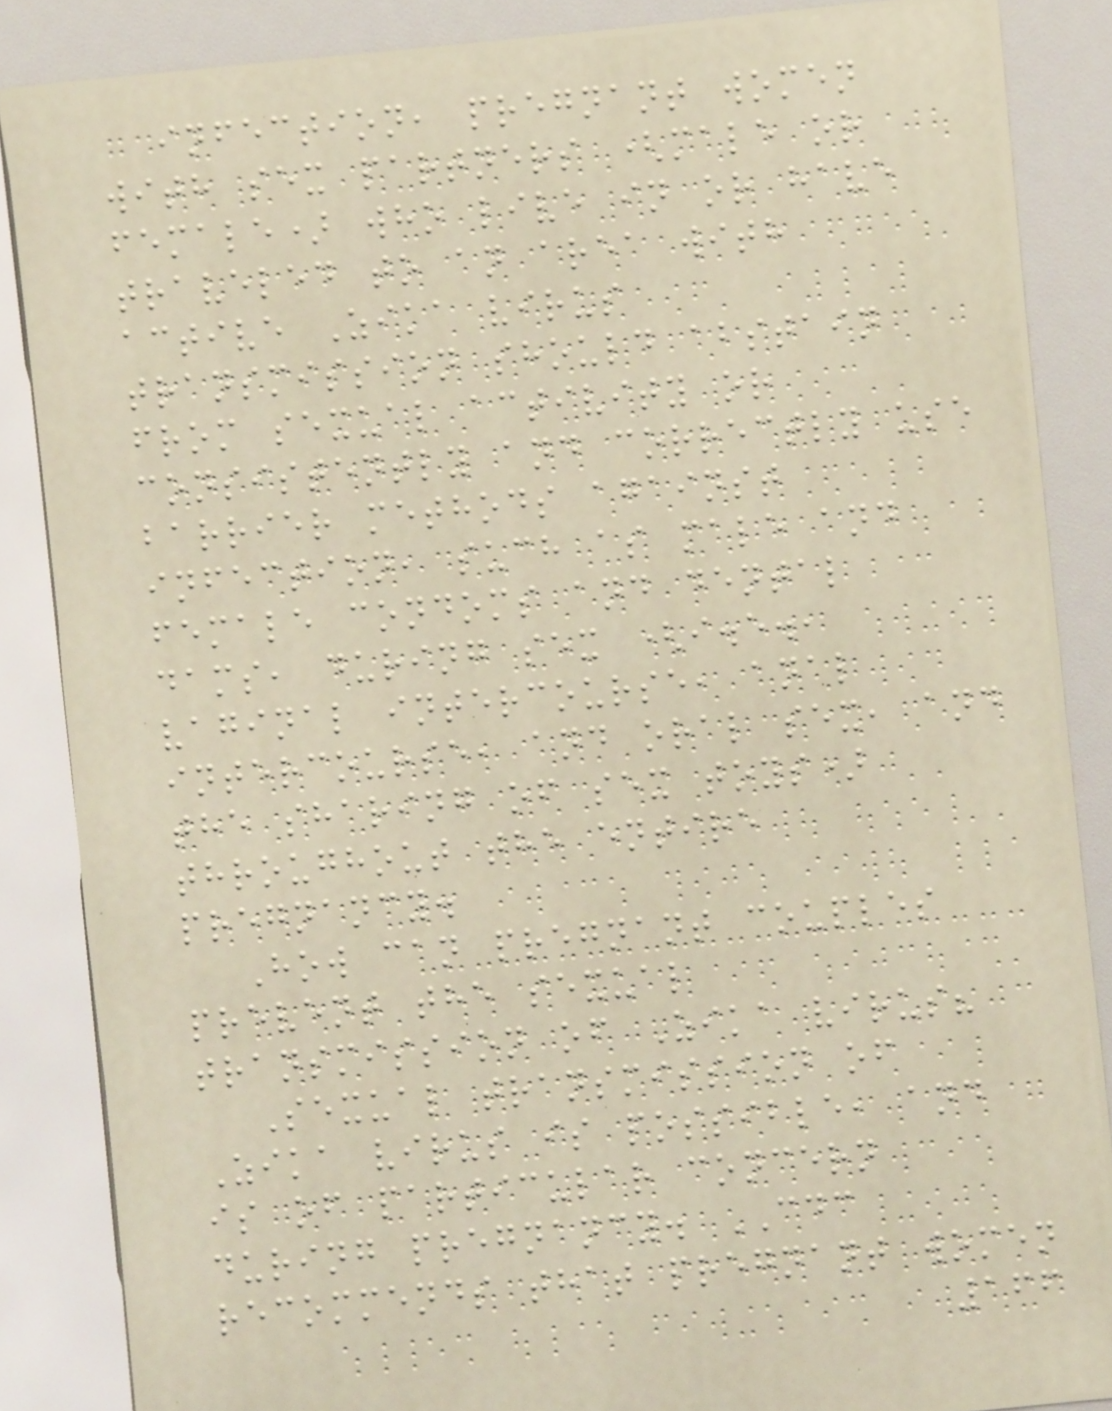infection, pregnant women
with sex partners (male or
female) who live in or have
traveled to an area with
active Zika virus
transmission should abstain
from sexual activity or
consistently and correctly use
barrier methods against
infection, such as male and
female condoms and dental
dams, during sex (i.e.,
vaginal intercourse, anal
intercourse, and oral sex, and
the sharing of sex toys)
throughout the entire
pregnancy.
How can pregnant couples
prevent the sexual
transmission of Zika virus?
Sexual transmission of
Zika virus is possible, and
is of particular concern
during pregnancy. CDC
recommends that pregnant women
166
